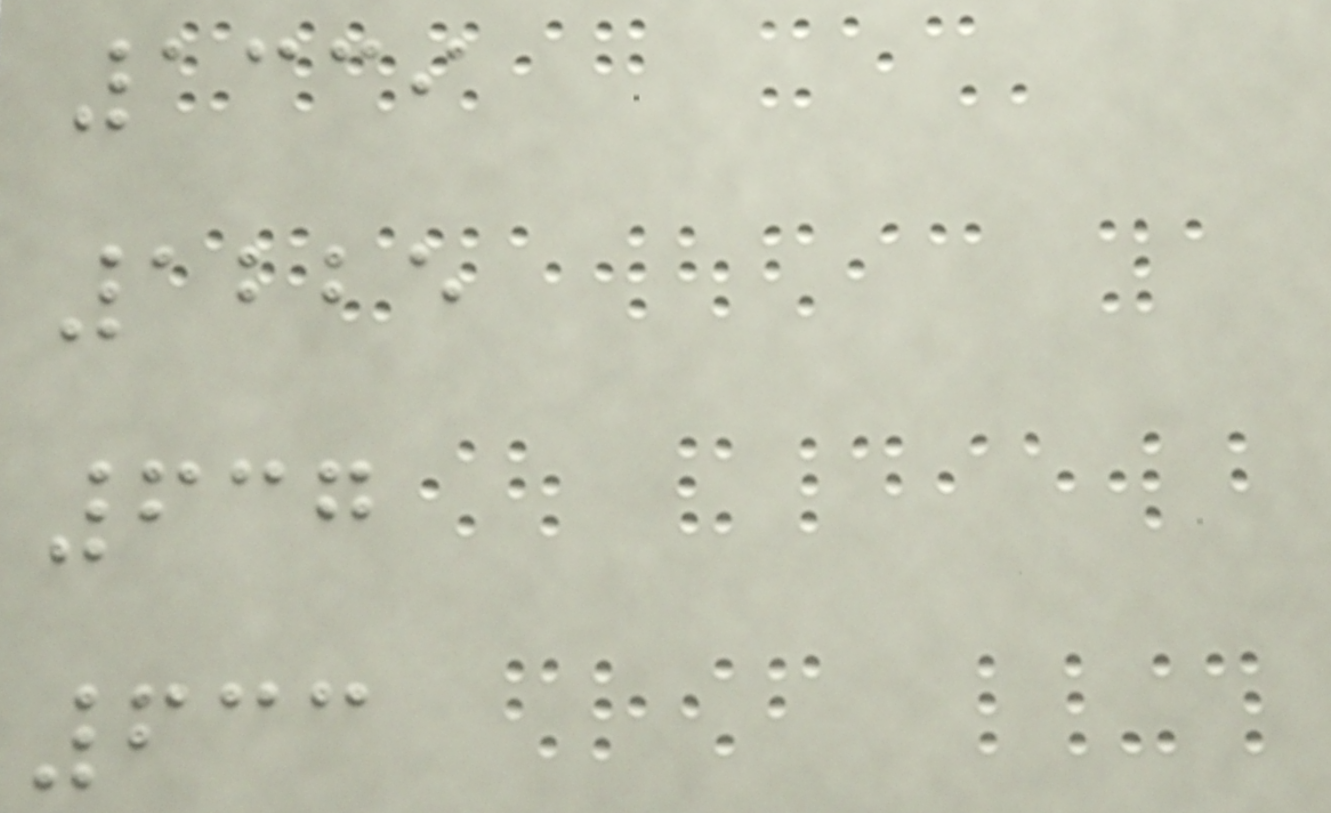1339
1225
637
633
